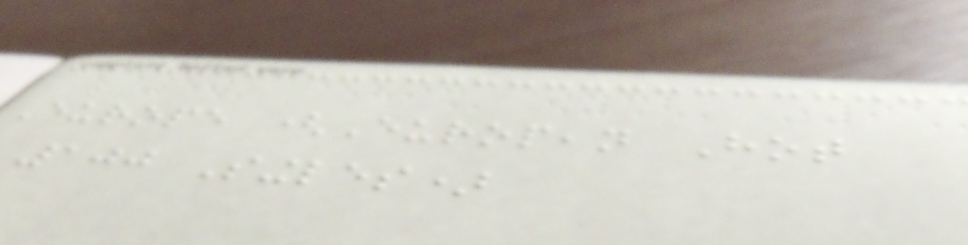Europe (European Hot
100 Singles)
